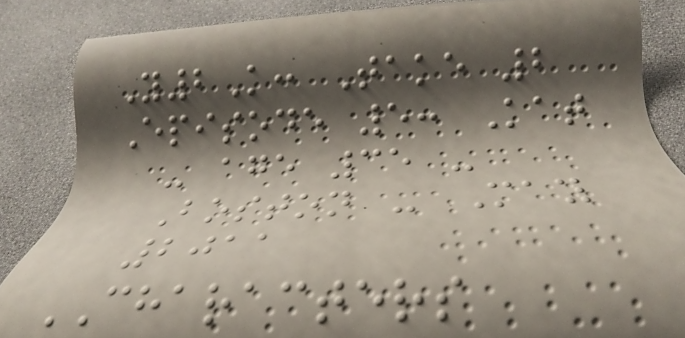Y2K: Take 2
Episode 5: Kat
- age 35 -
Boston - May
2011
CHARACTERS
